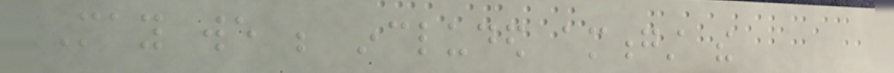May we be included amongst the
